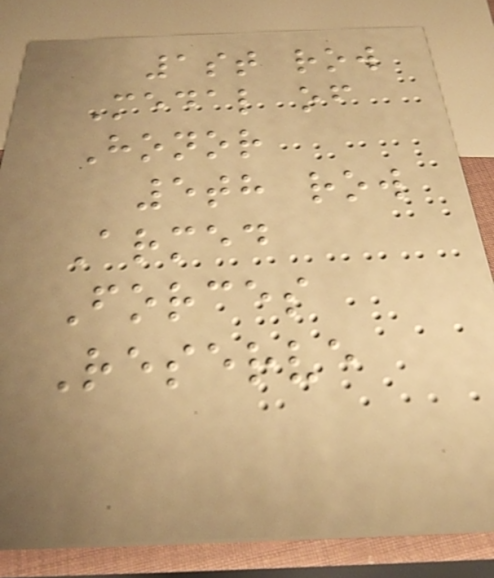1st row
Medal of
Honor
5th row
Armed
Forces
Reserve
